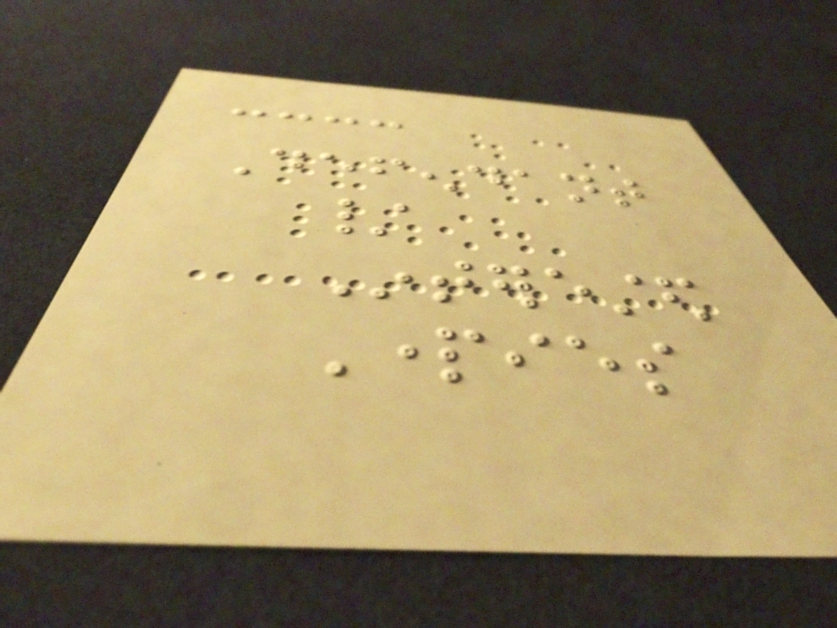Defendant
/
Interested
Parties
